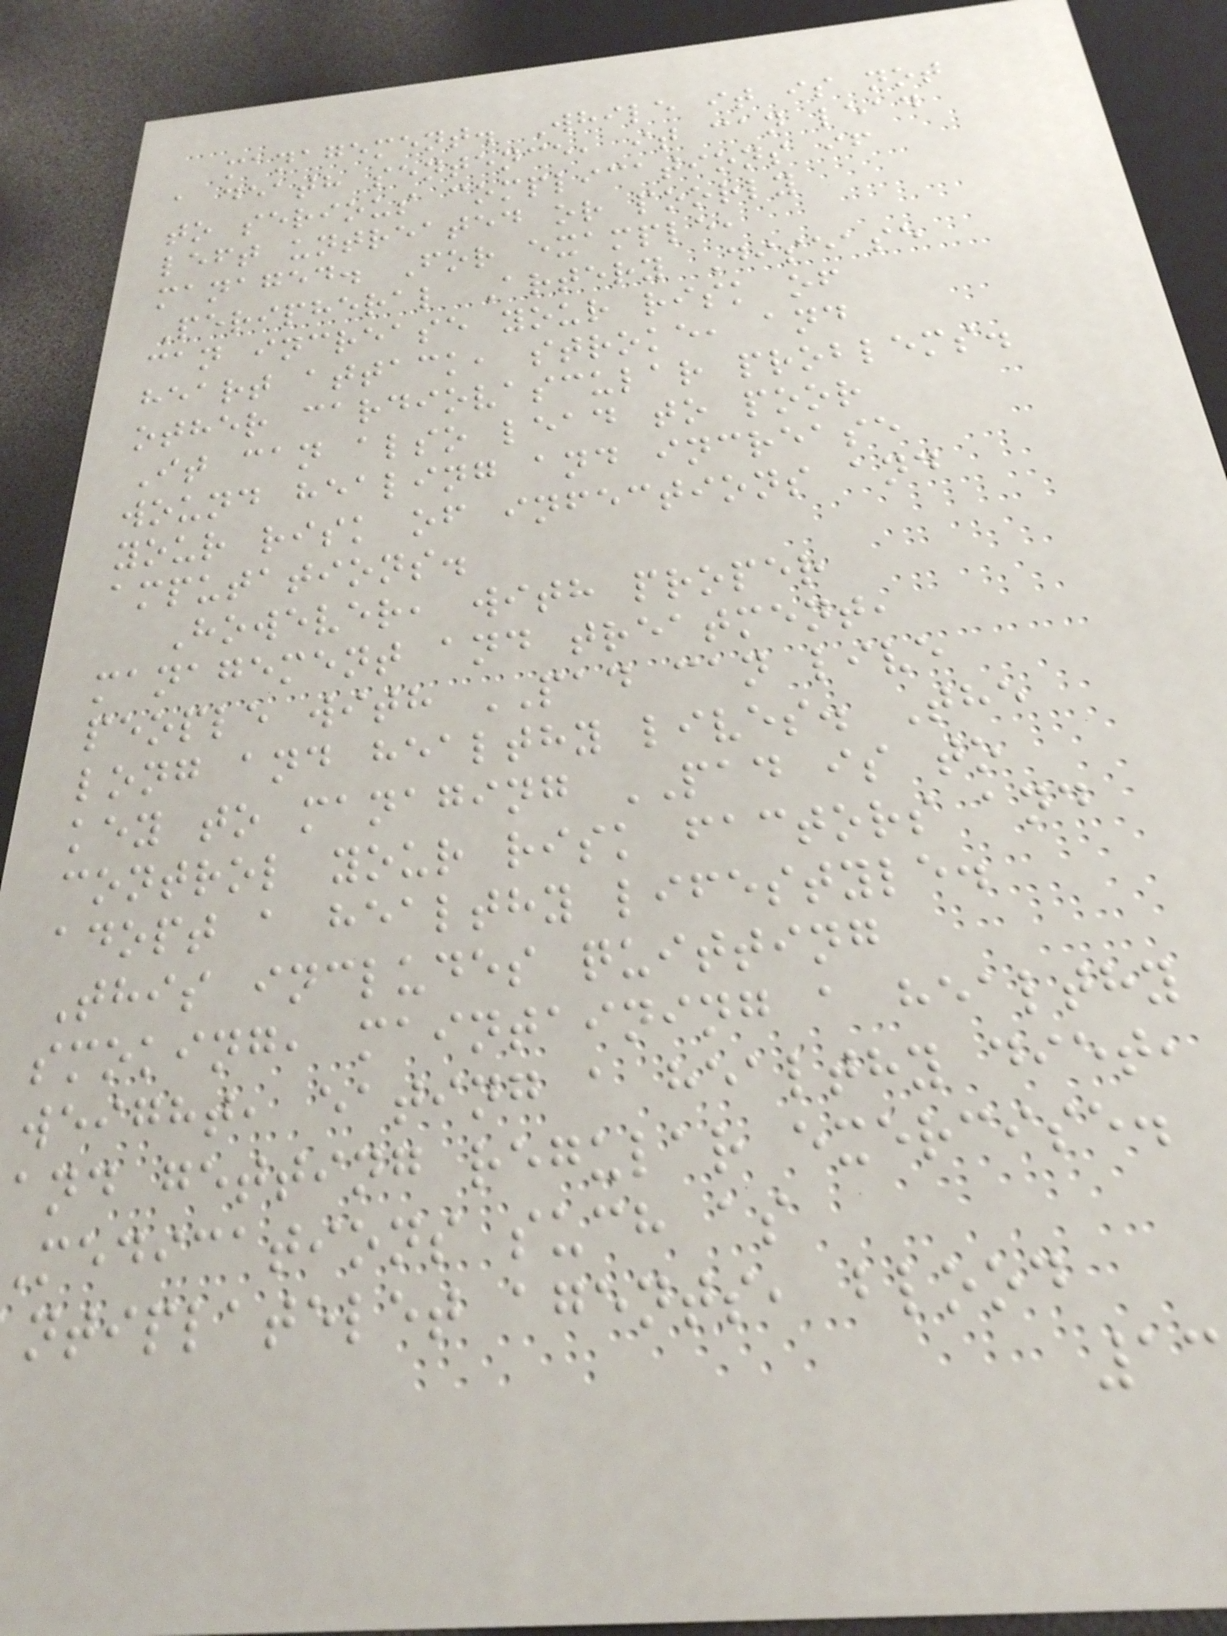management. While it is not
a death sentence, it can lead
to serious complications if
left untreated or poorly
managed. For example,
Peripheral Artery Disease
can increase your risk of
heart attack, stroke, and
other cardiovascular problems.
It can also lead to poor
wound healing and increase
your risk of infections and
amputations.
However, with proper
management and treatment,
people with PAD can live
long and healthy lives. The
key to managing PAD is to
control your risk factors and
adopt a healthy lifestyle.
This includes quitting
smoking, maintaining a healthy
weight, eating a healthy diet,
and getting regular exercise.
medications such as
ntiplatelet agents, blood
